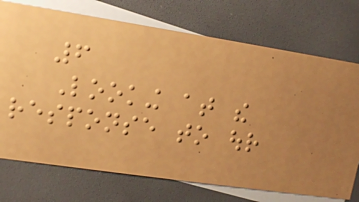6
Looking at the
response to our
